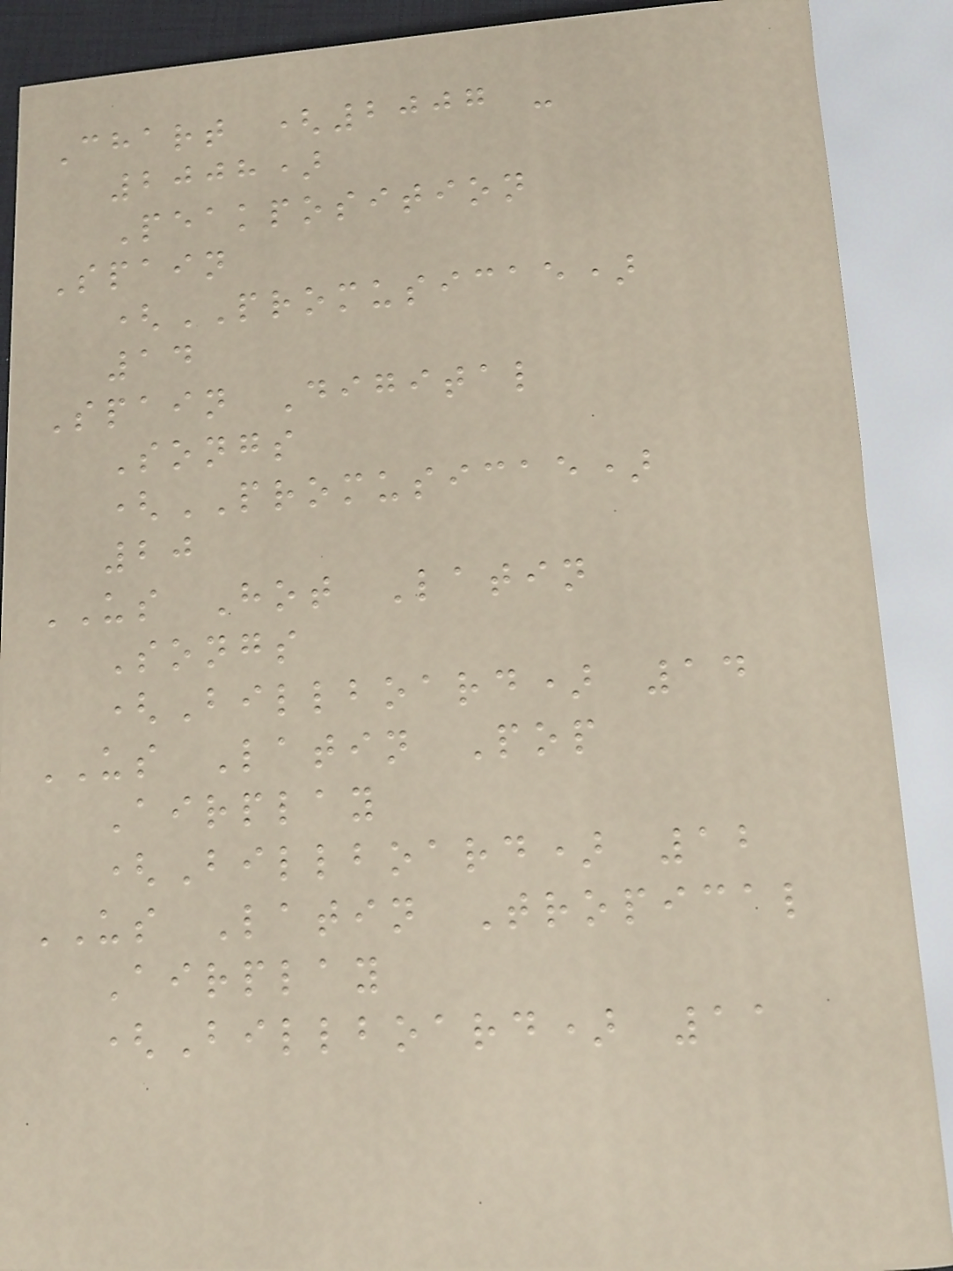Chart (2007 -
2008)
Peakposition
Spain
(PROMUSICAE)
14
Spain Digital
Songs
(PROMUSICAE)
20
US Hot Latin
Songs
(Billboard) 14
US Latin Pop
Airplay
(Billboard) 12
US Latin Tropical
Airplay
(Billboard) 11
